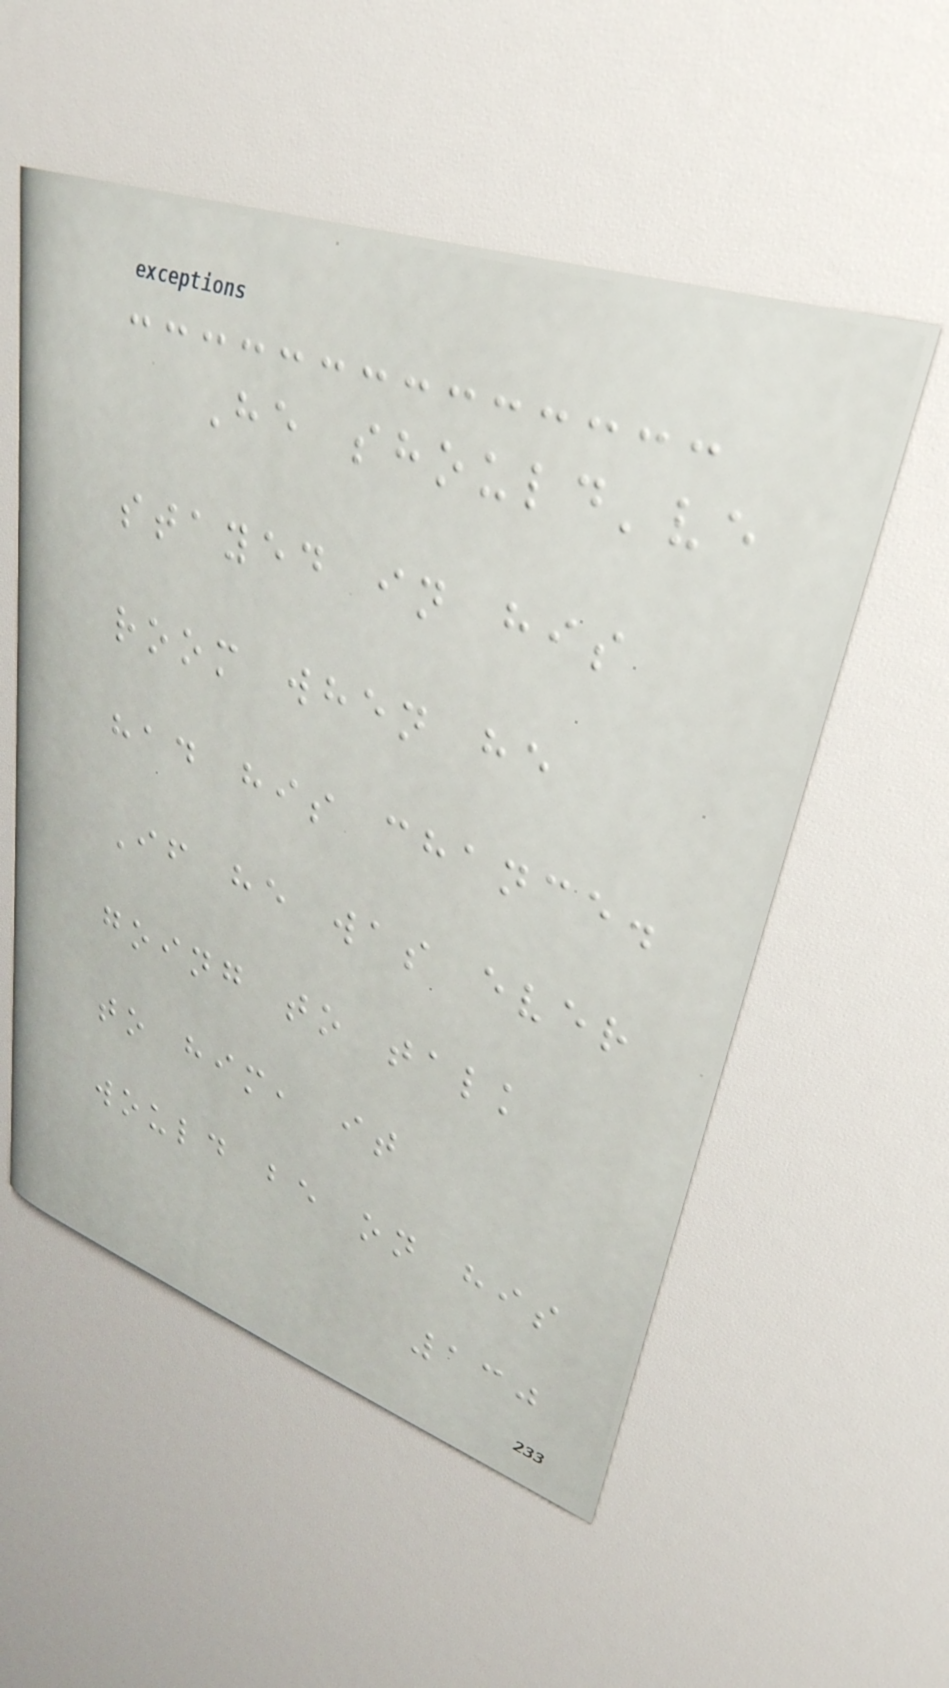He should've
stayed in his
room when he
had his chance.
If he was ever
going to talk
to him, it
would be on his
130
